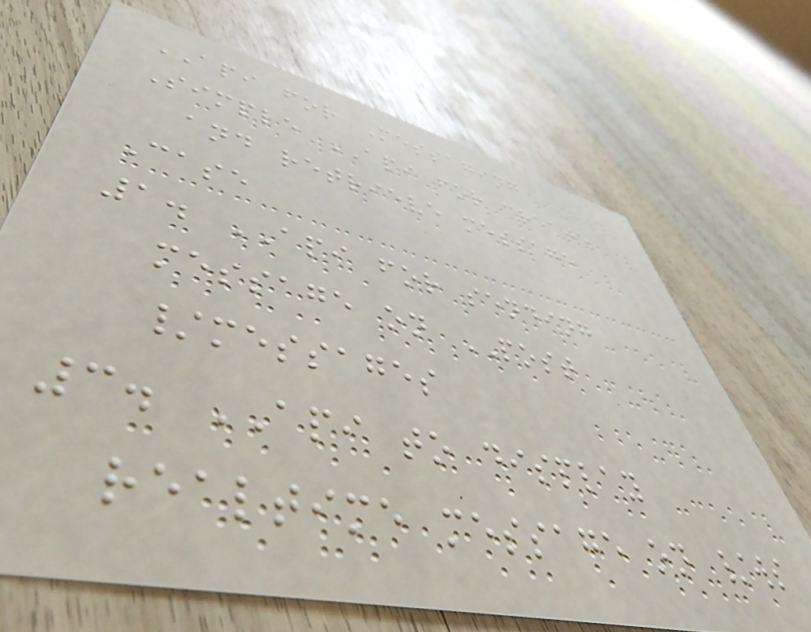API for Messaging
Simple API for create
and retrieve message
Case
1. API for sending
message on POST
/messages
3. API to display
realtime message on /ws
